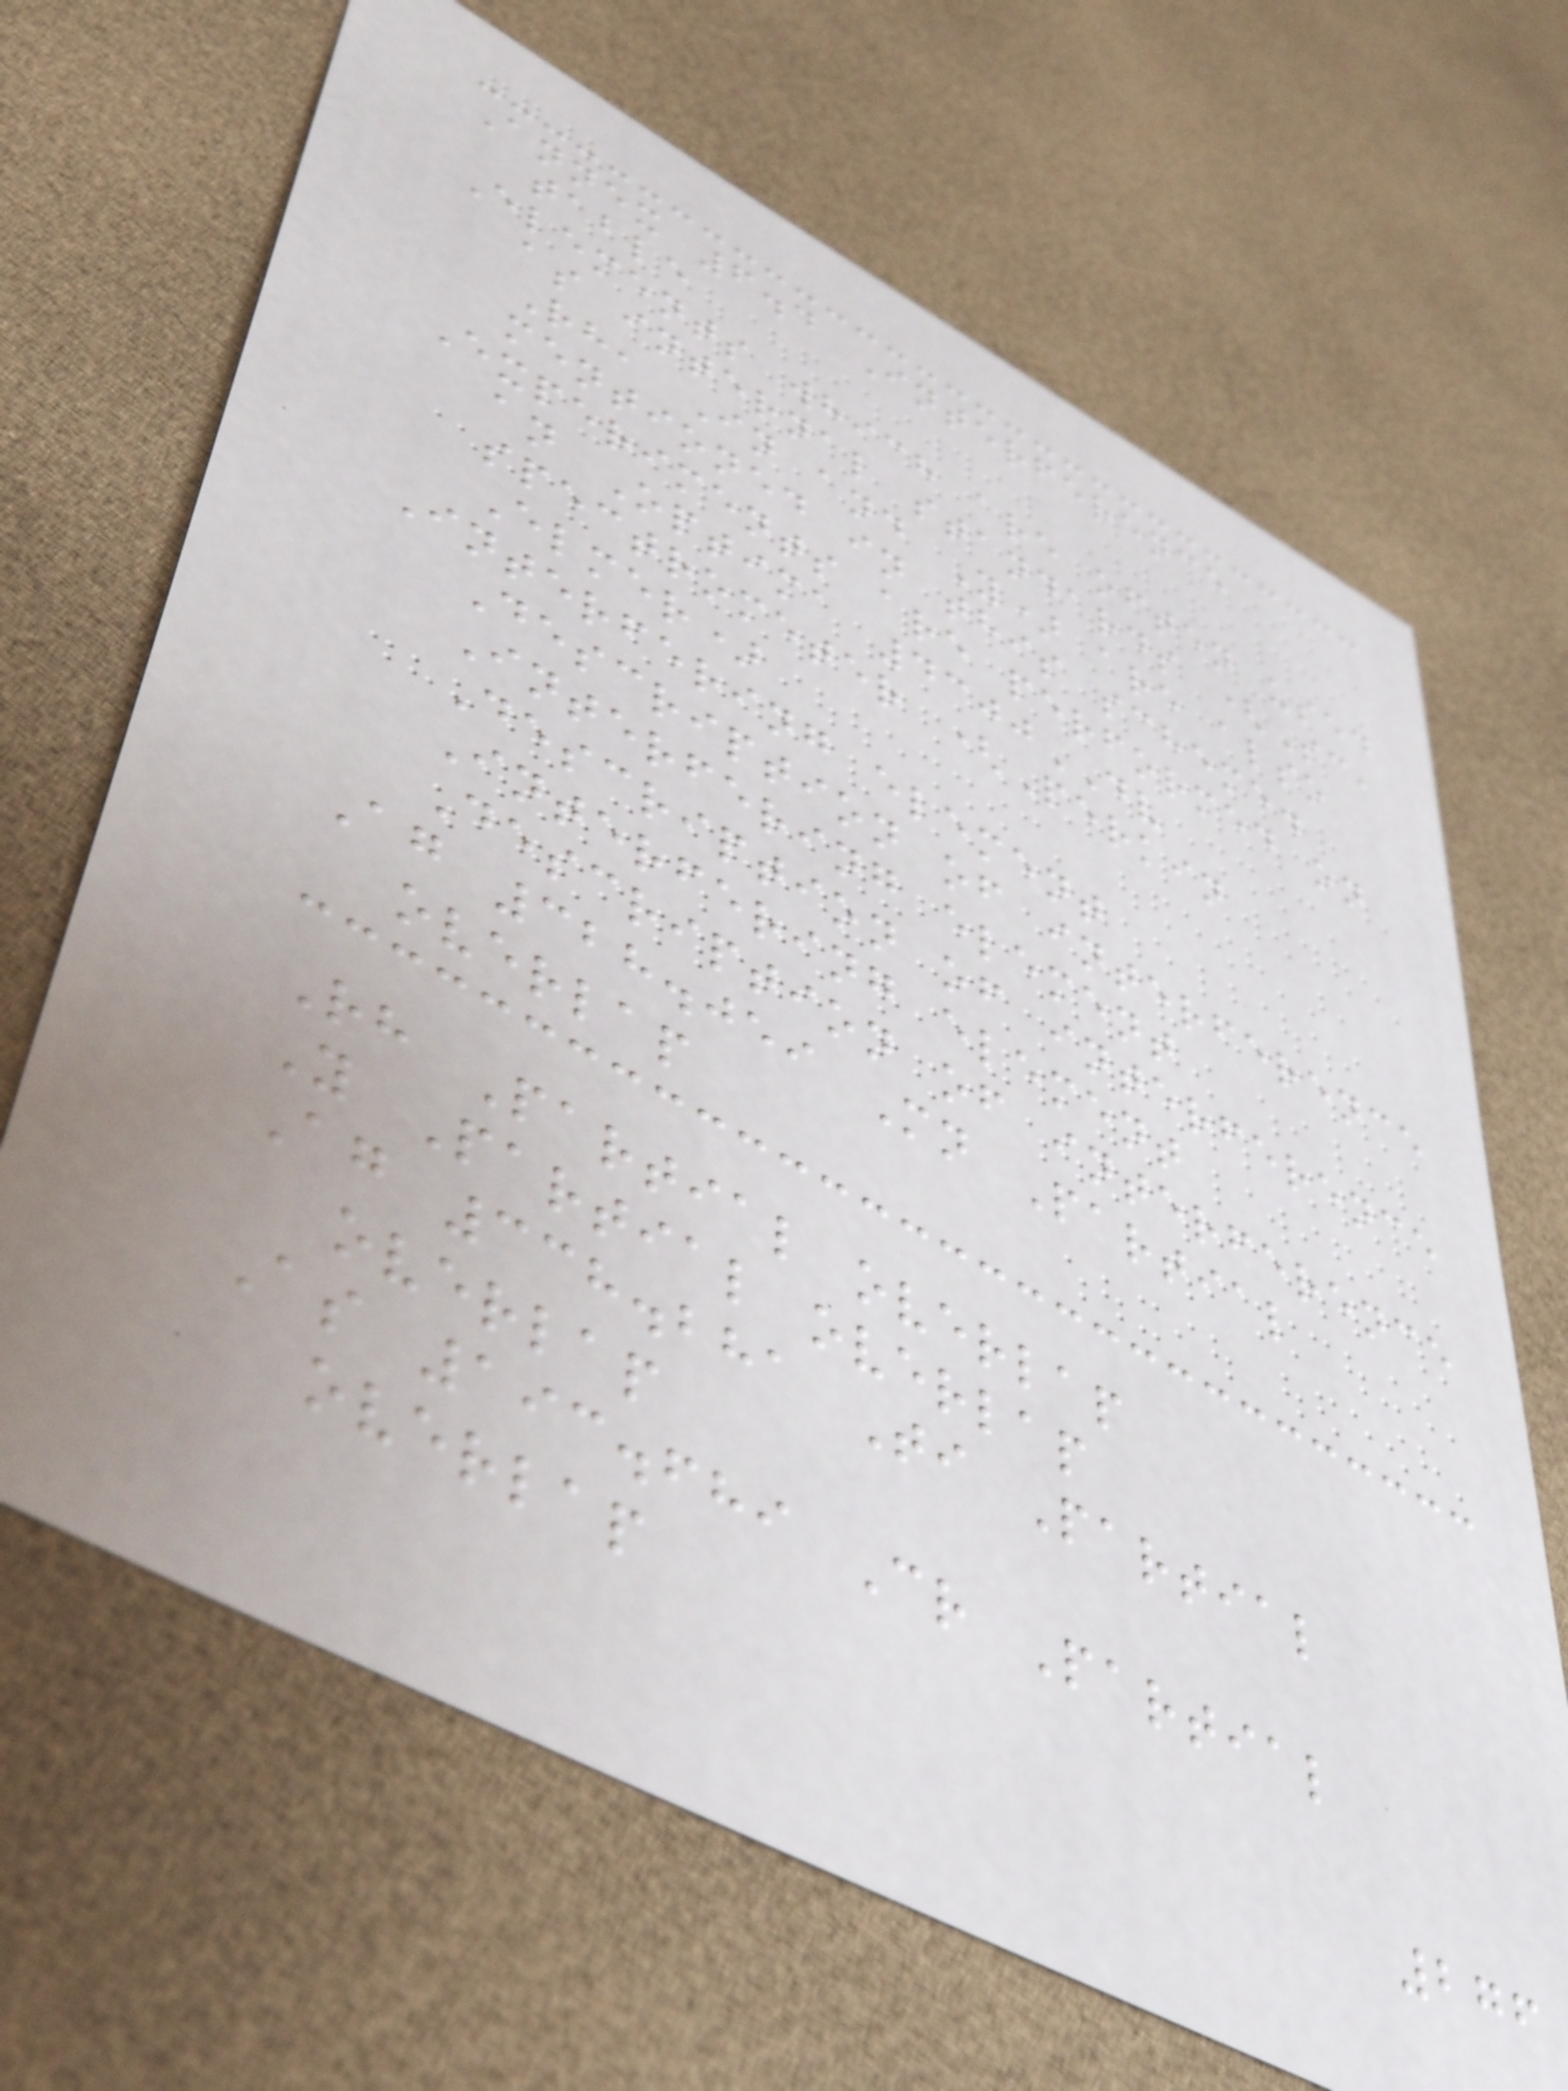Annex 6.4 Interference
table
Elements which are often used
as internal standards (Sc,
Rh, In and Y) are also
mentioned in this scheme.
Experiments are performed on
an Optima 4300DV
spectrometer (Perkin
Elmer)
Interfering element
Description of interference
Interfering element
Description of interference
Interfering element
Description of interference
Ag 328.059 Mn Partial
overlap
Rh Partial overlap
Y Partial overlap
Ag 338.281 Ti Partial
overlap
As 193.689 Cr Partial
overlap
276
